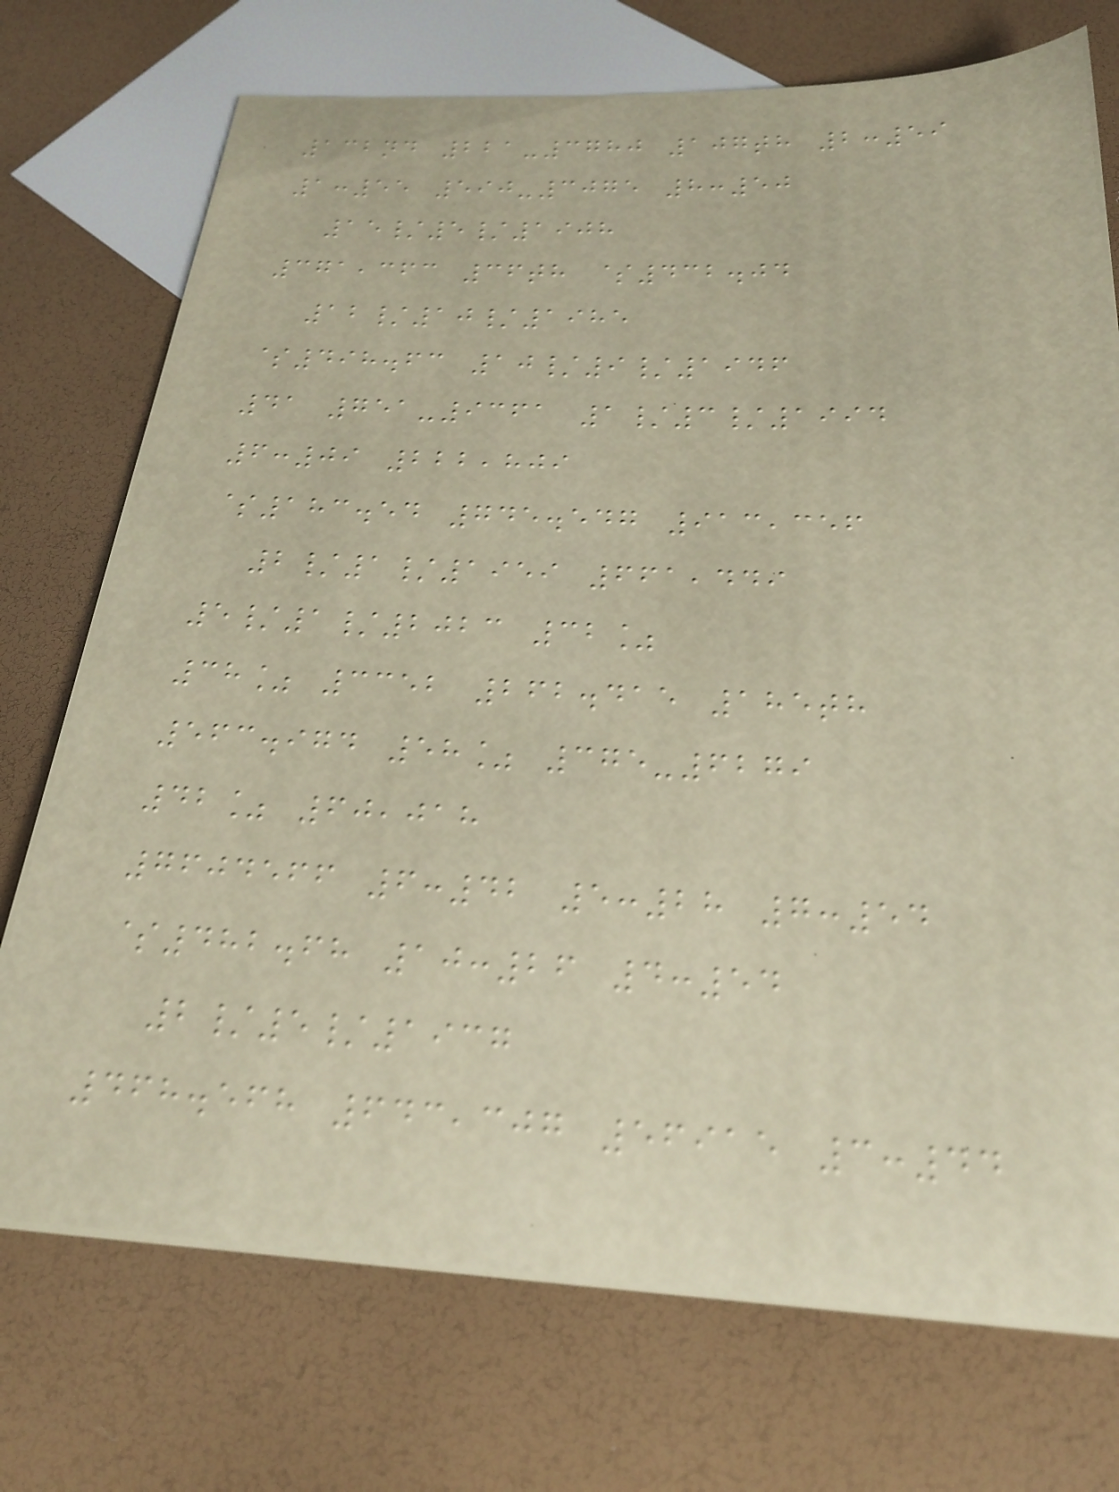132nd 221-3780 107th 2:59
1:55 590-3075 8:50
15/5/1908
371,363 36th $432.04
12/10/1985
$498.63 10/9/1946
41 751-9361 1/3/1994
6:09 222,809
$183.54 745.547 913,356
2/1/1959 661,449
5/1/2023 32%
38% 3352 262.415 185th
563.974 58% 375-6279
42% 60,018
7604566 6:42 5:28 7:54
$482.68 10:26 4:54
2/5/1937
468.568 643,307 56915 3:44
